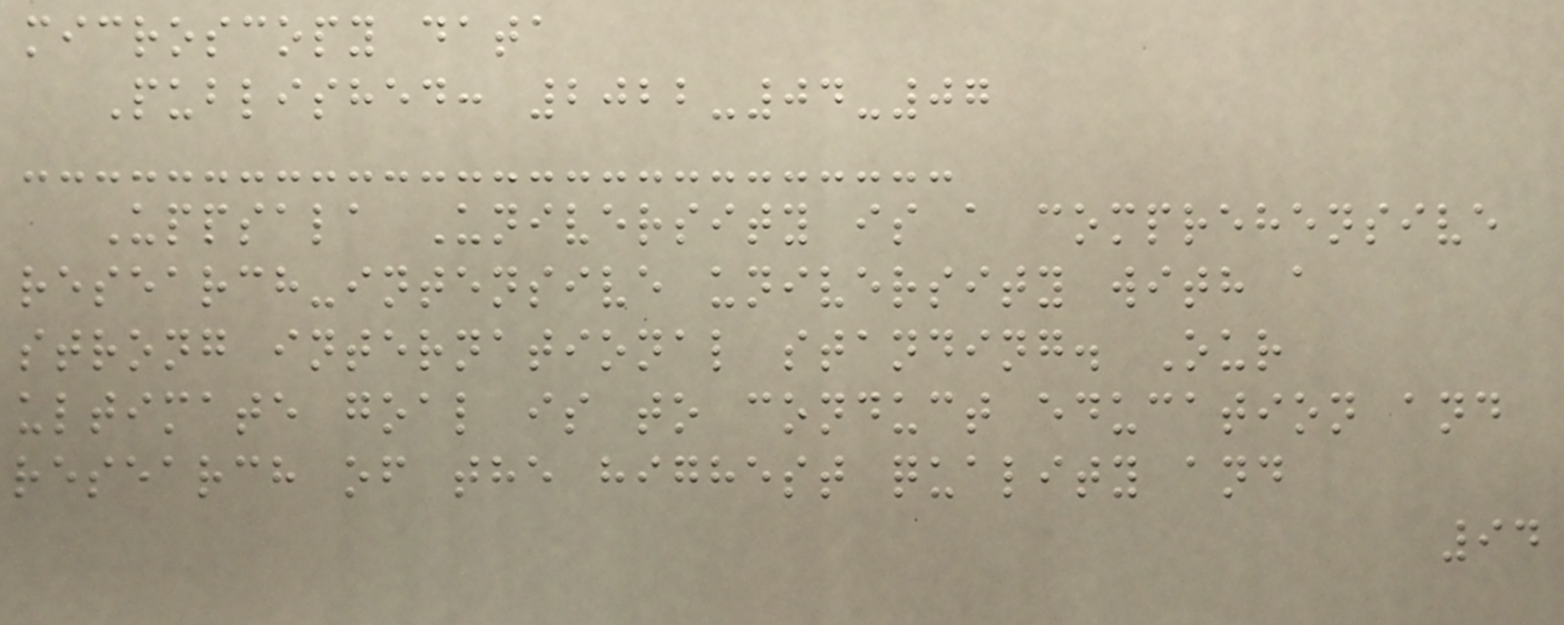microscopy data
Published: 2022-04-07
Uppsala University is a comprehensive
research-intensive university with a
strong international standing. Our
ultimate goal is to conduct education and
research of the highest quality and
94
